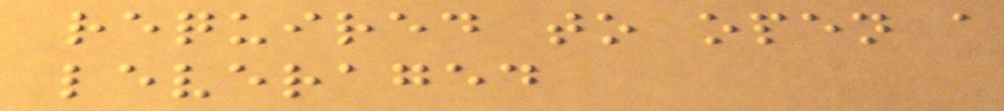required to open a
leveraged
